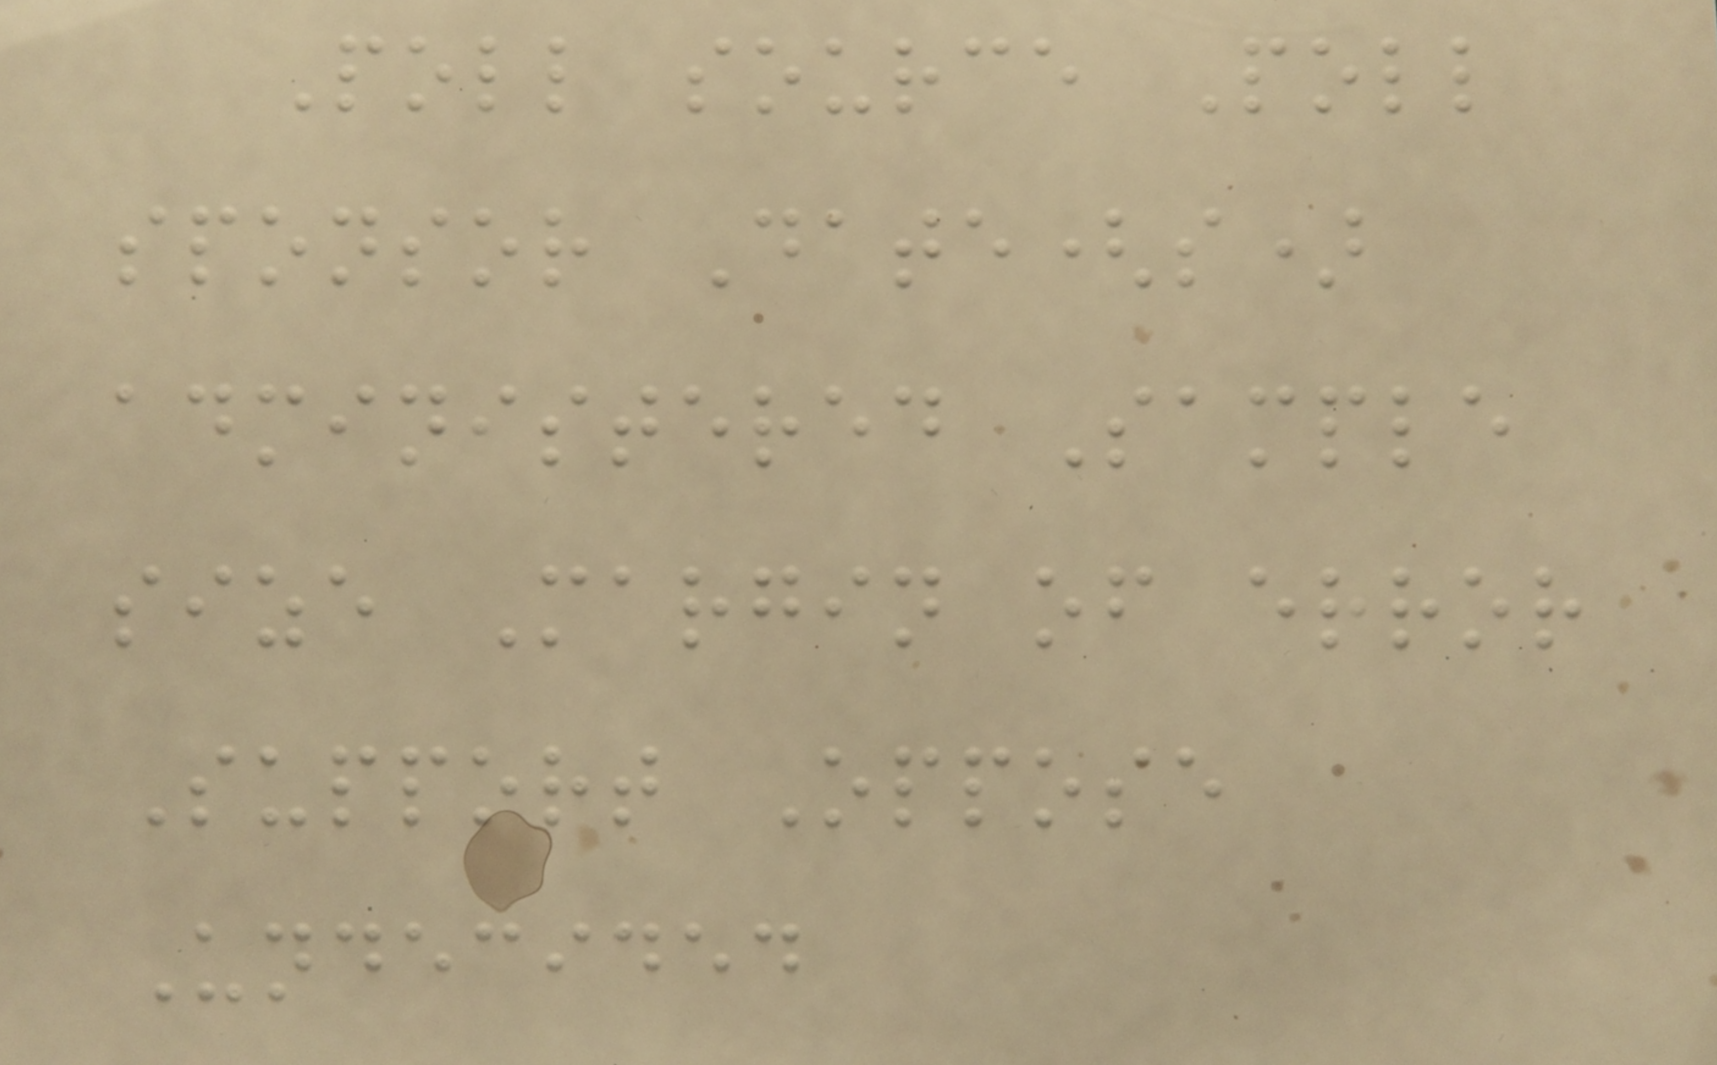Poll source Poll
sponsor Date(s)
administered Sample
size Margin of error
Support Oppose
Undecided
